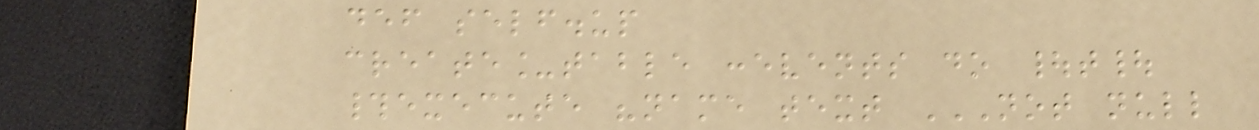def self.up
create_table :events do |t|
#execute "name text NOT NULL
